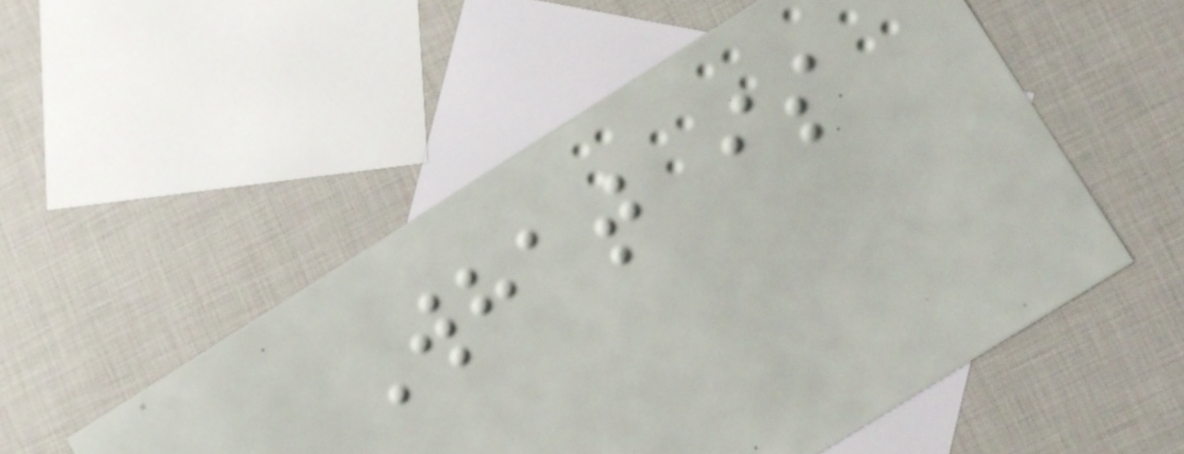What is
